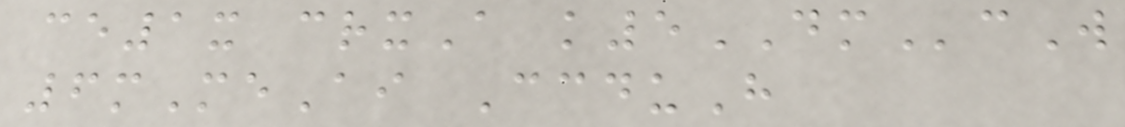ce1x crxA k5DMcW
6mMeAi CcduH
